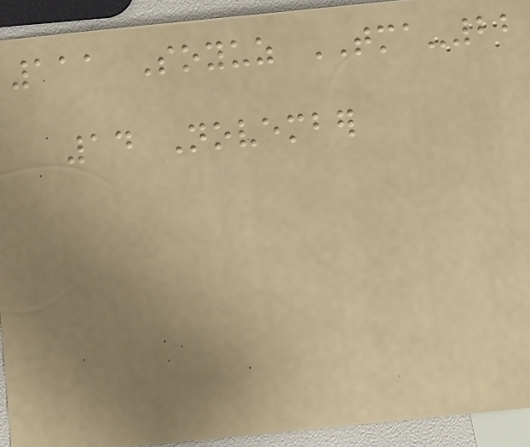111 Soyuz TMA-22
14 November
